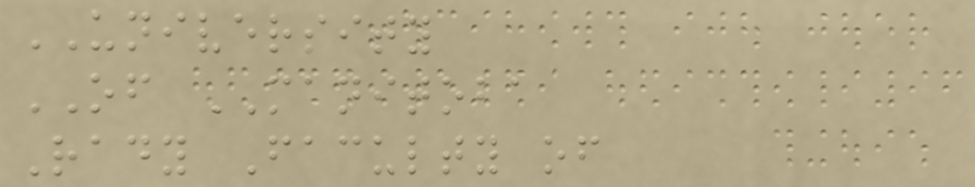UNIVERSITY
OF MANITOBA
Rady Faculty of
